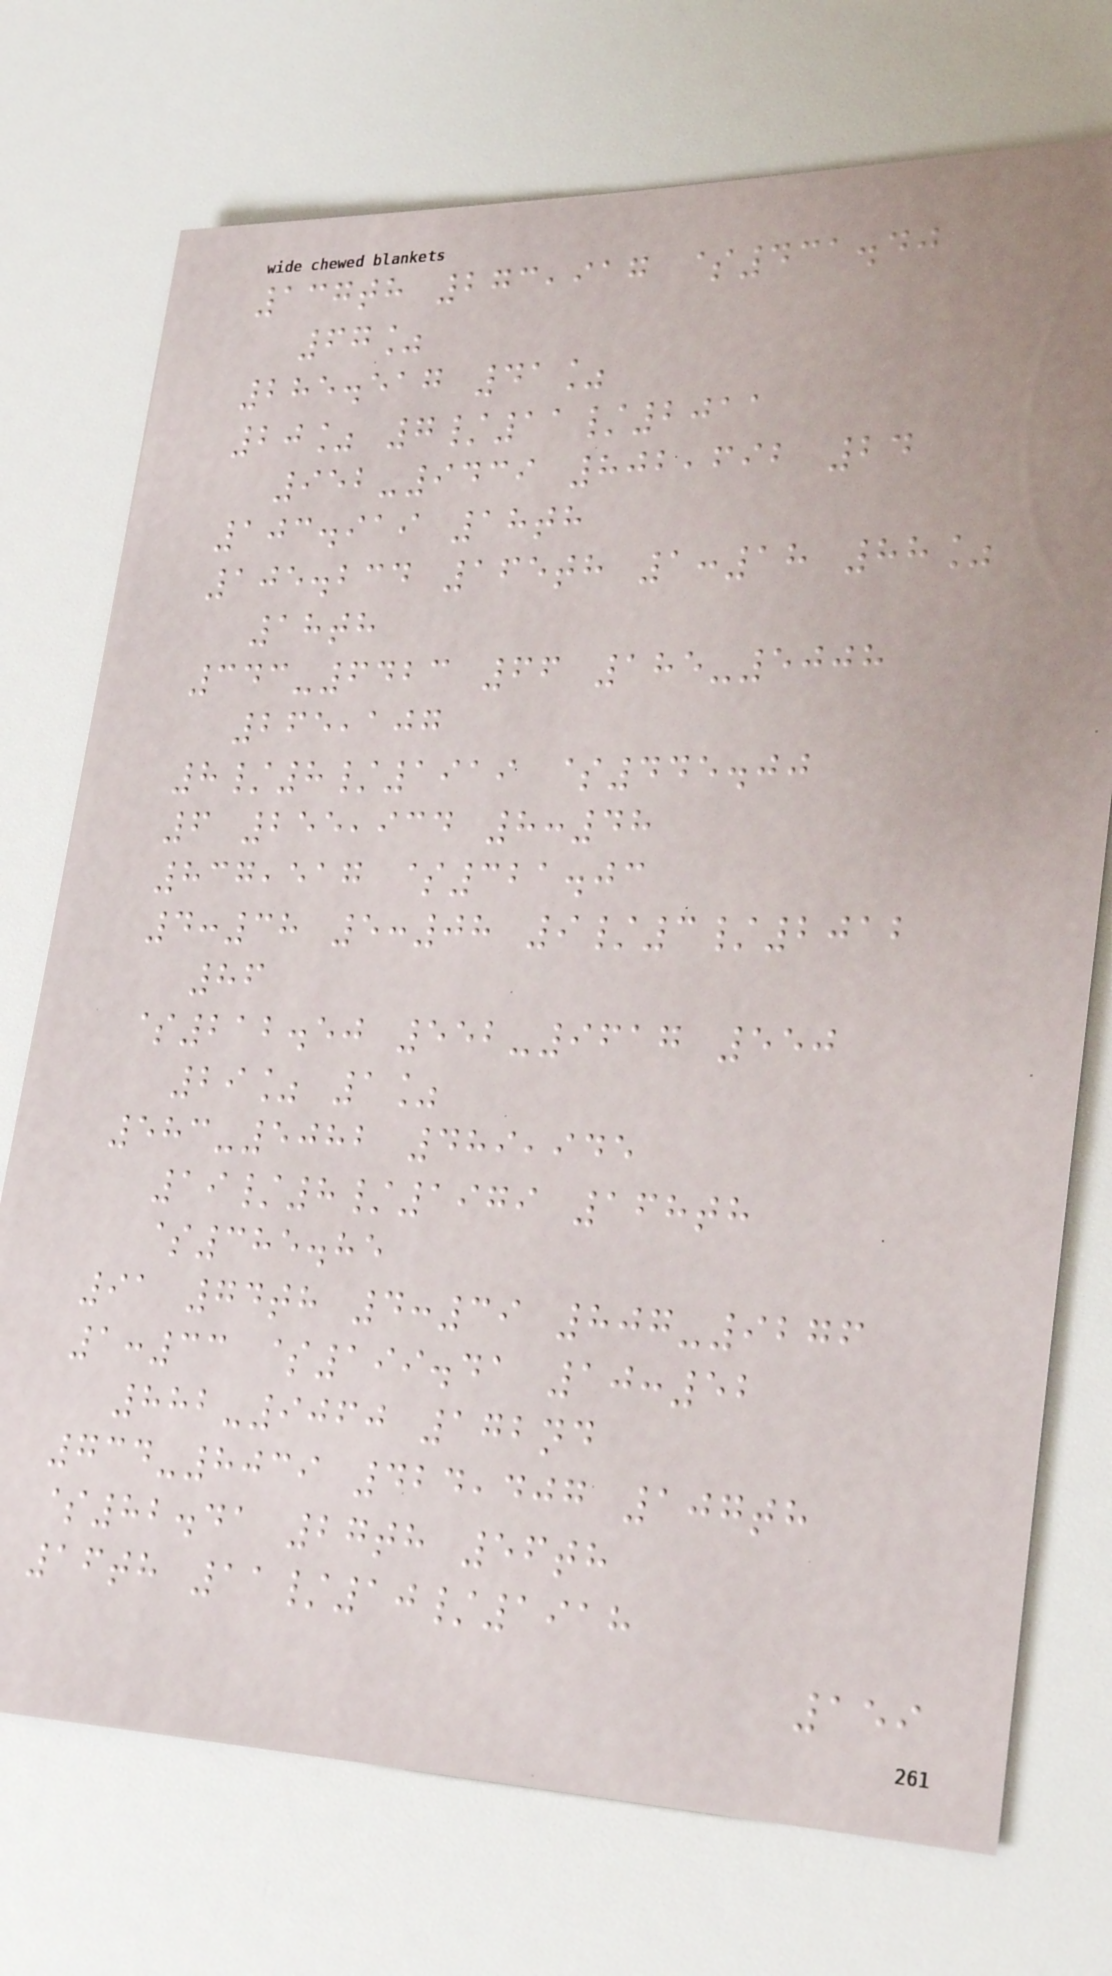137th 273,917 $431.40
67%
285.517 41%
20% 7/11/2011
952-9439 802,692 24
103.919 18th
105.234 165th 1:18 88%
18th
343-6423 66 185-5008
265,107
8/8/1919 $445.00
6 255,934 8:48
837,517 $321.03
4:38 5:08 9/3/2012
86
$212.50 552-9617 550
29% 1%
583-5082 489,945
19/8/1979 168th
$385.85
91 74th 4:39 807-9276
1:33 $199.41 10:52
882-9060 172nd
734-8039 424,407 107th
$82.41 27th 56th
16th 11/10/1918
159
